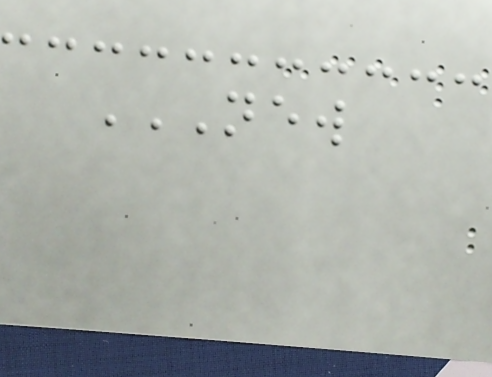NEW
